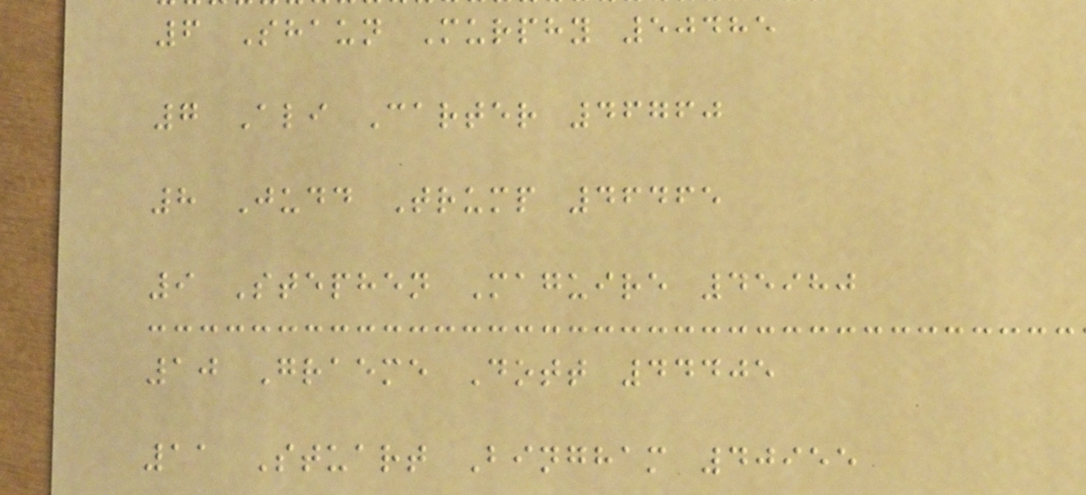6 Shaun Murphy 50485
7 Ali Carter 46760
8 Judd Trump 46465
9 Stephen Maguire 45980
10 Graeme Dott 44405
11 Stuart Bingham 40955
